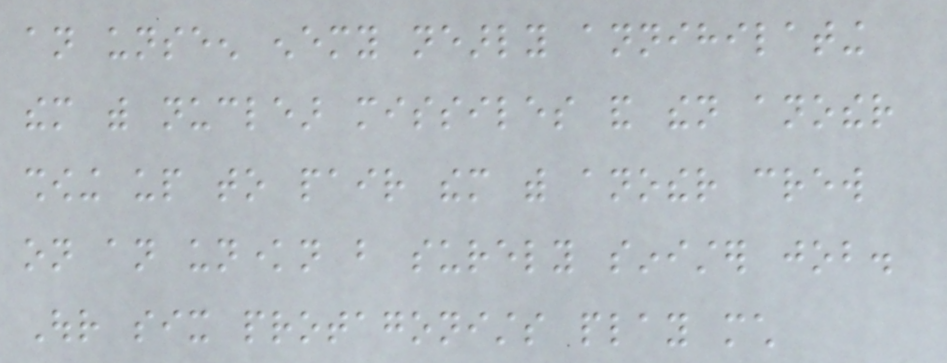an unseen enemy nearly annihilating
them with nuclear missiles and then another
showing up to pair them with another crew
on an unknown but surely sinister job.
Our six protagonists play much
